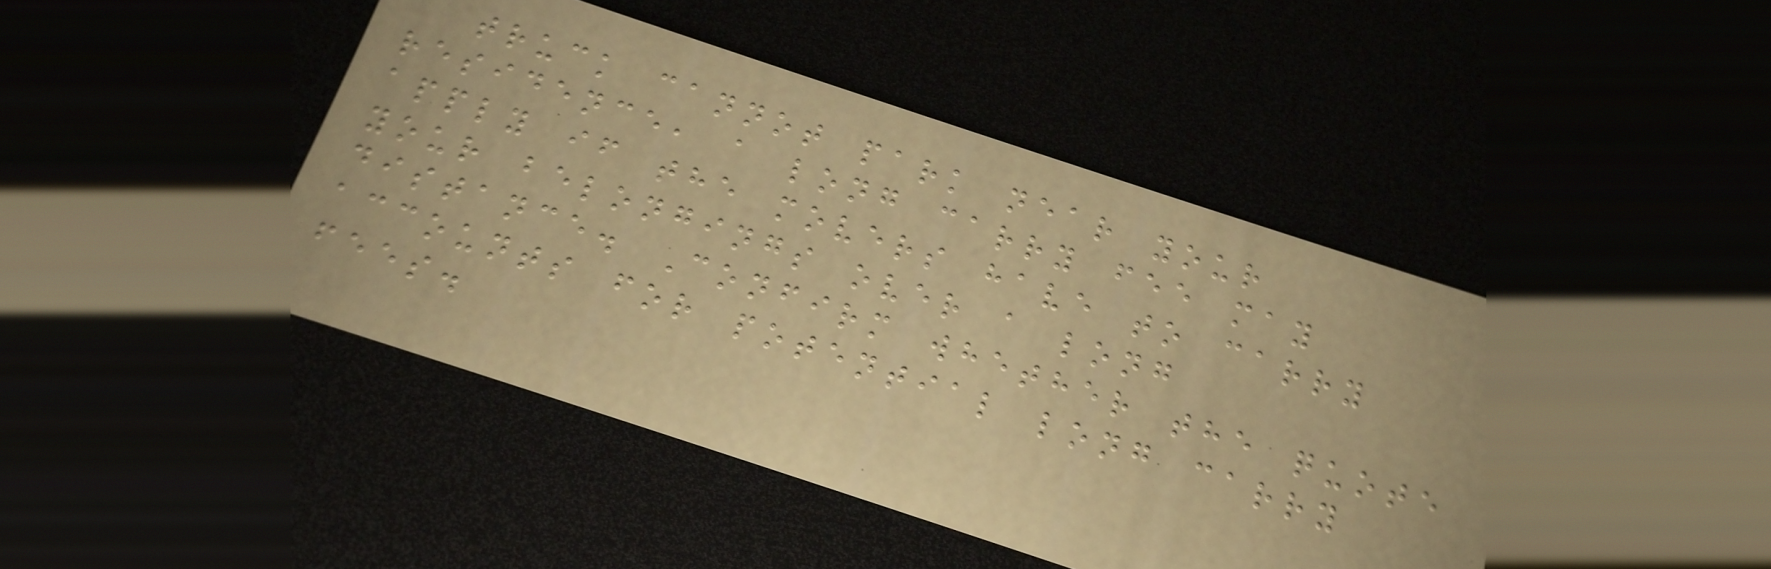truck cannot park near your
residence, a long carry fee may
apply if the movers have to carry
your belongings over a long
distance. Confirm whether the quote
accounts for potential long carry
fees.
